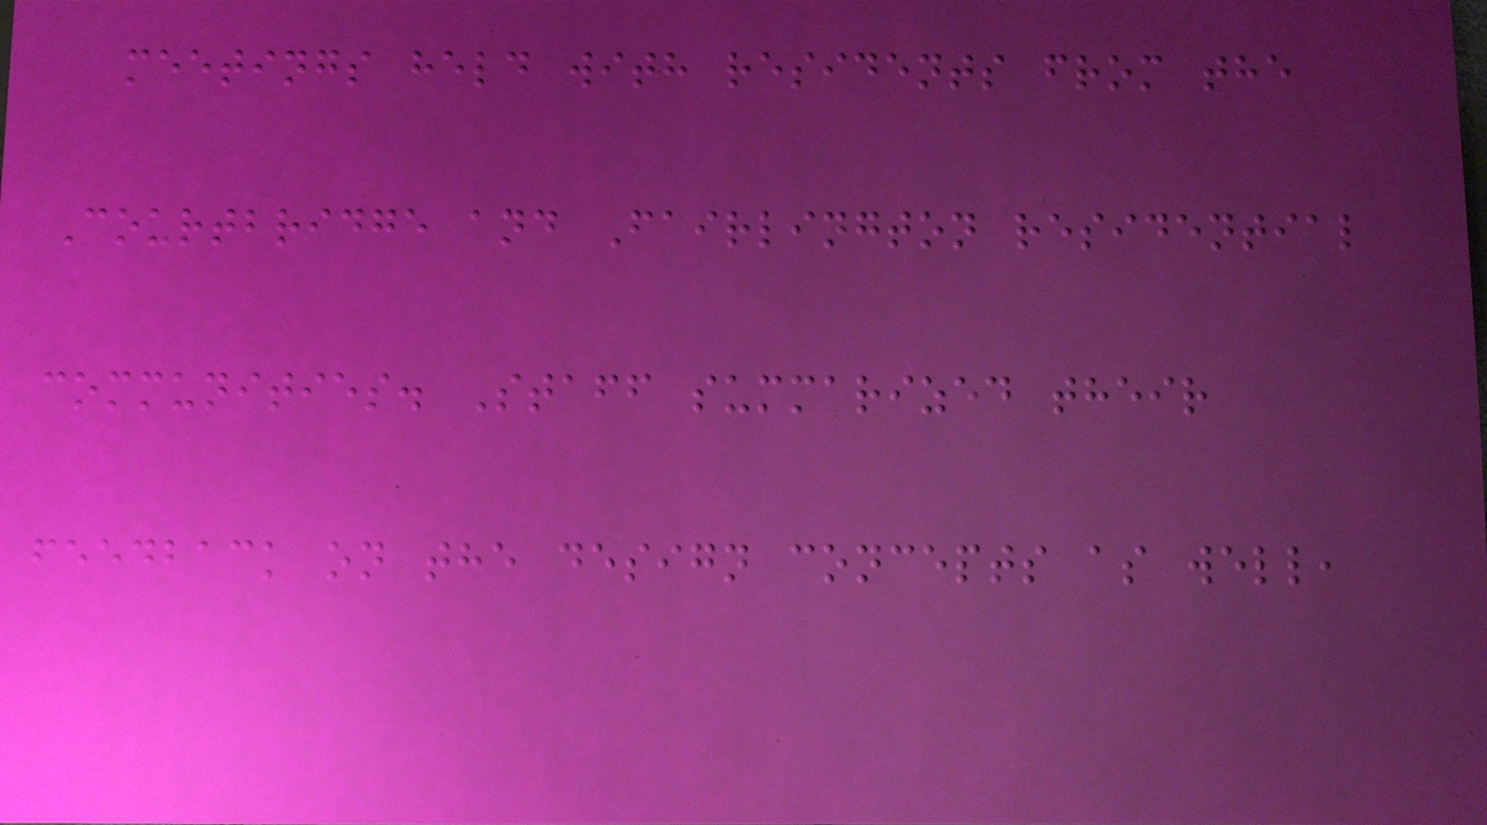meetings held with residents from the
Courtbridge and Fairlington residential
communities. Staff summarized their
feedback on the design concepts as well,
